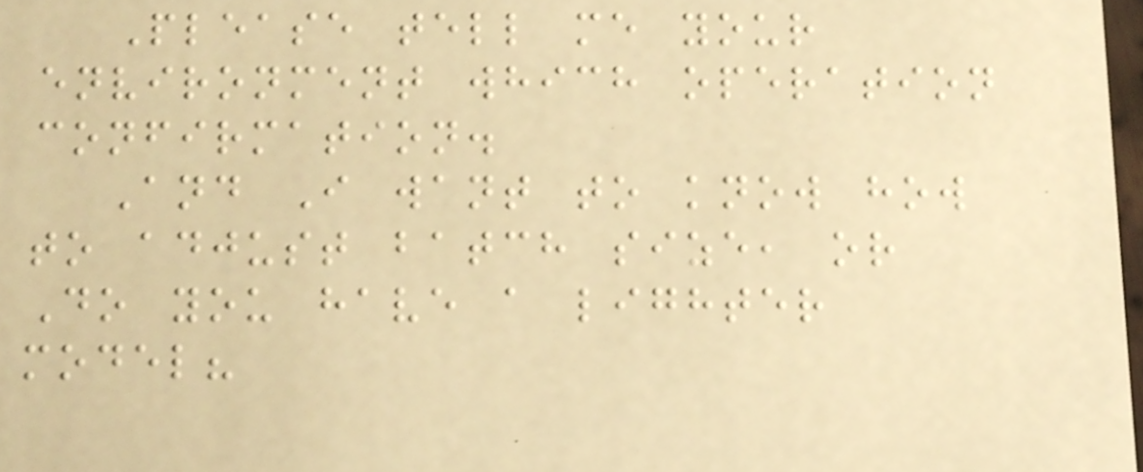Please tell me your
environment which operation
confirmation.
And I want to know how
to adjust batch size, or
Do you have a lighter
model?
